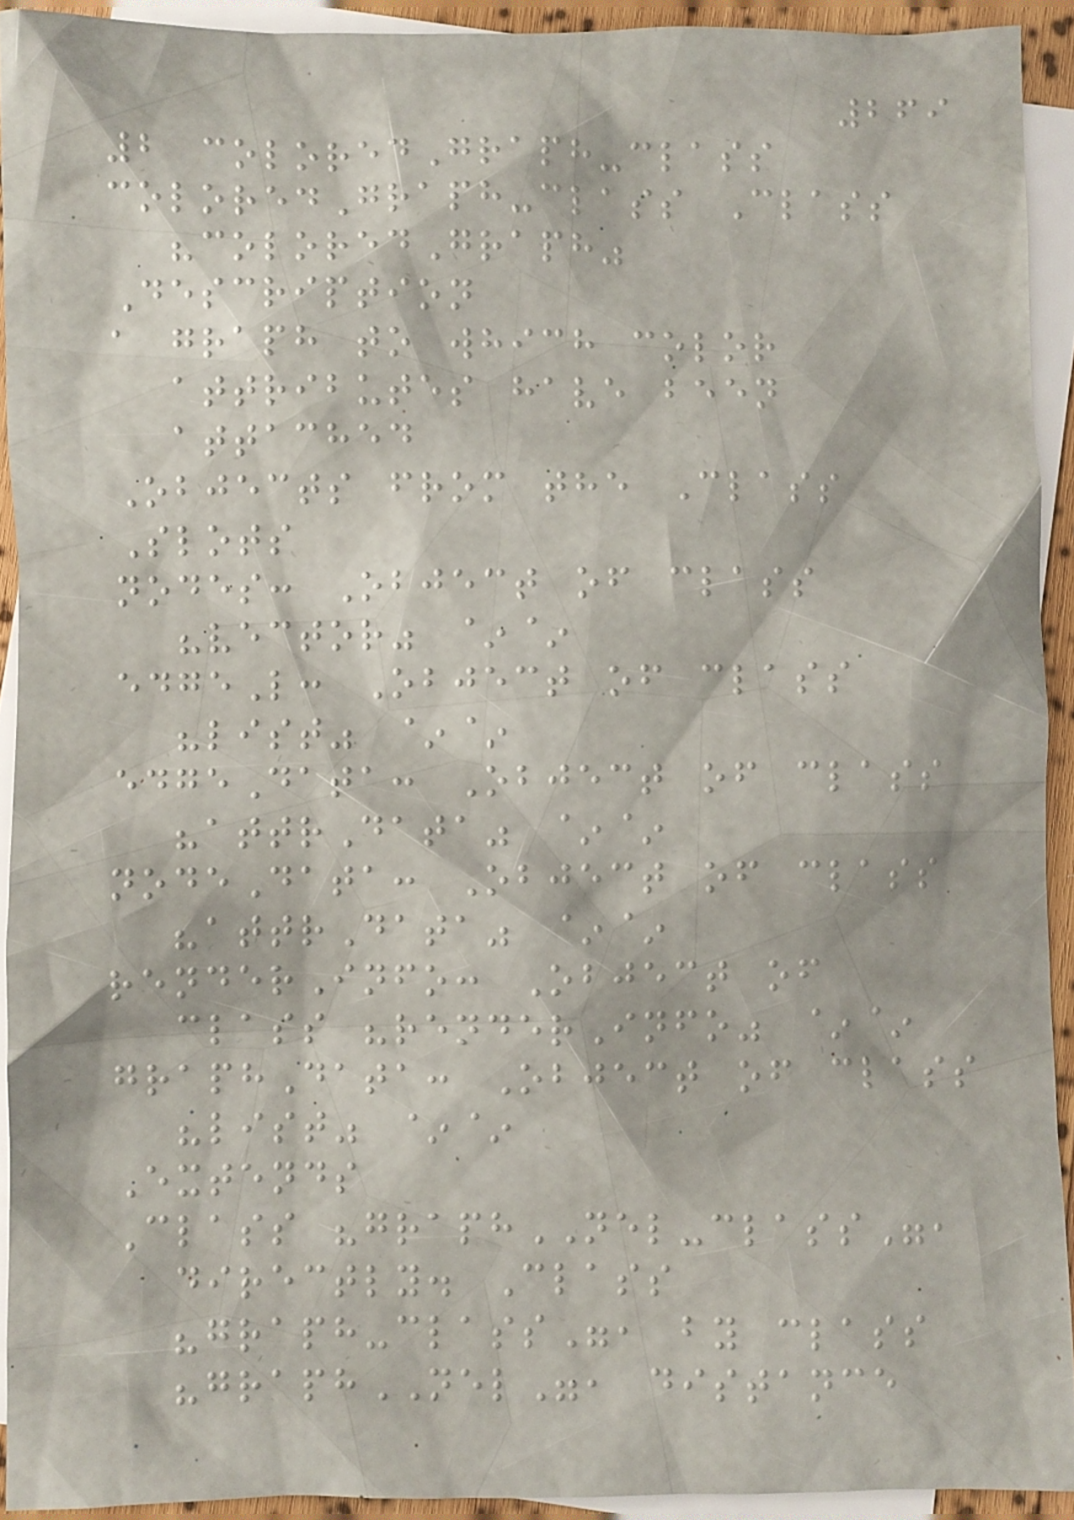269
2 coloredGraph-class
coloredGraph-class Class
"coloredGraph"
Description
a graph to which color
attributes have been
attached
Objects from the Class
Slots
nodes: Object of class
"vector" ~~
edgeL: Object of class
"list" ~~
edgeData: Object of class
"attrData" ~~
nodeData: Object of class
"attrData" ~~
renderInfo: Object of
class "renderInfo" ~~
graphData: Object of class
"list" ~~
Extends
Class "graphNEL-class",
directly. Class
"graph-class", by class
"graphNEL", distance
